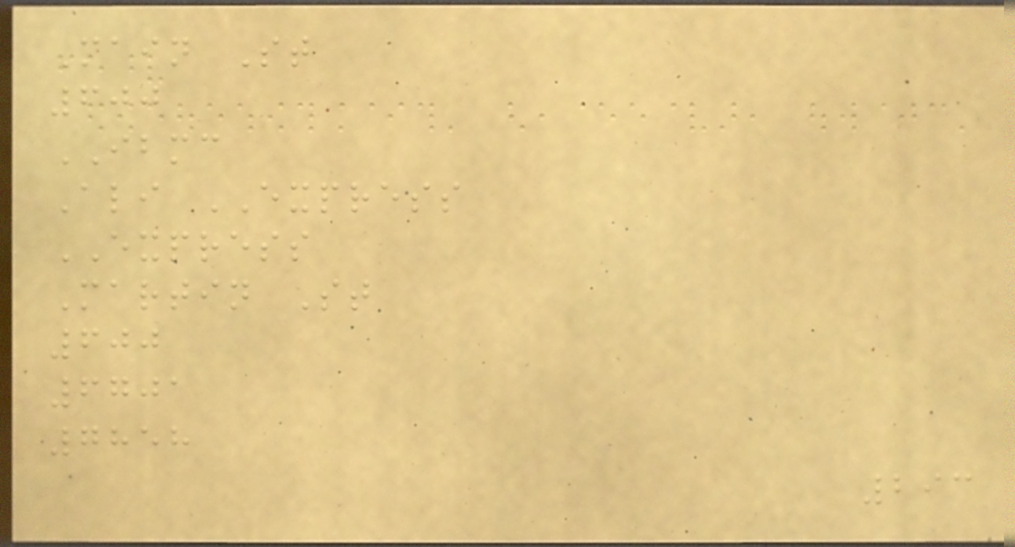Main St
600
IBMC
Ali EXPRESS
EXPRESS
Martin St
600
6701
7858
293
